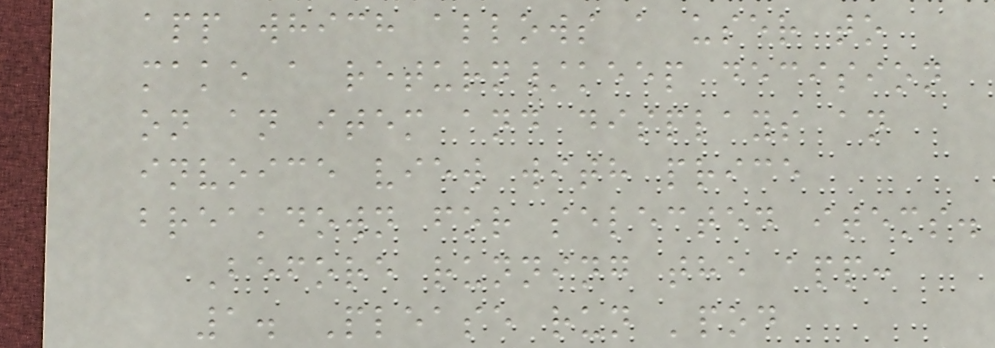app which allows a user to
make a return/keep decision
on an item and displays an
invoice view with price
breakdown for selected items.
Before running the app:
1. Please run 'pod
